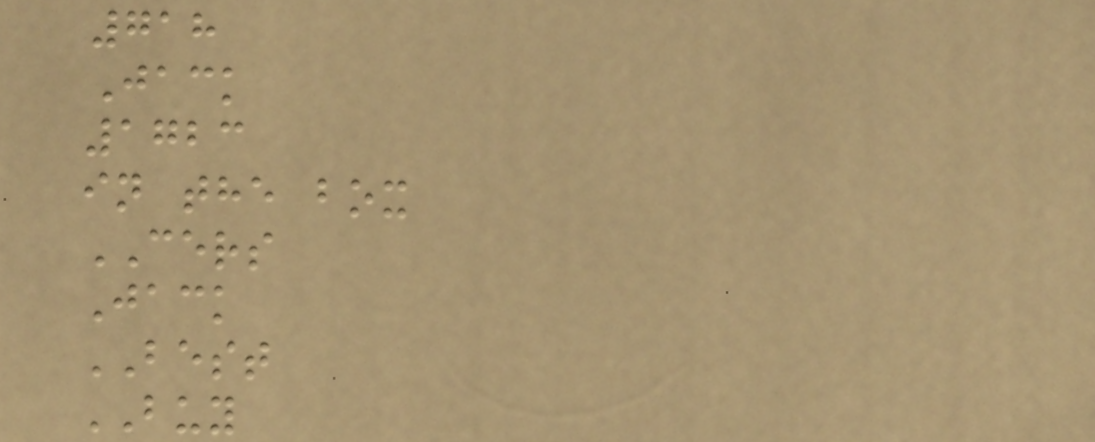718
Jack
1723
in the box
CERS
Jack
BEST
BUY
